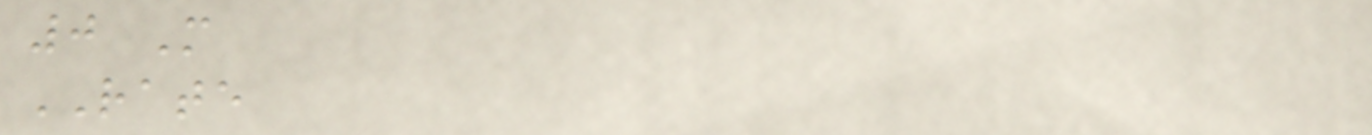0 M
RATE
